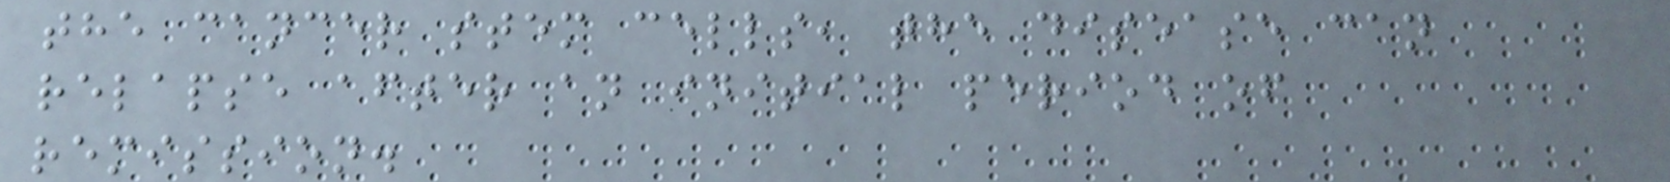the cancer stem cells, the disease can
relapse after an initial period of
remission.
